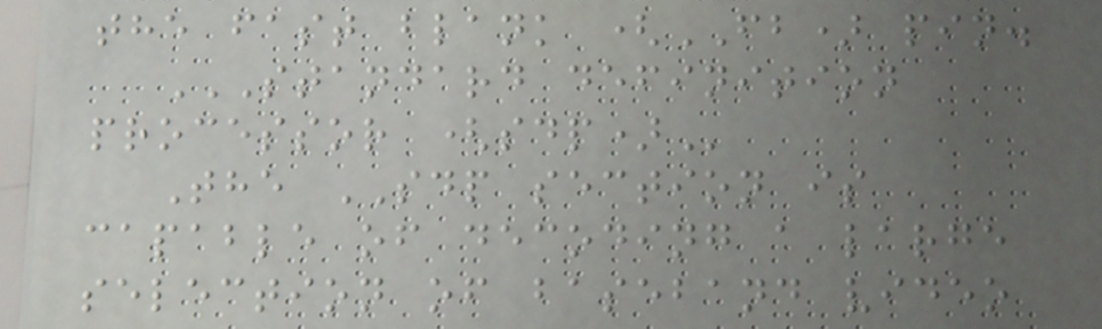the fast blank (FB) pin.
STANDARD DEFINITION
PROCESSOR (SDP)
The SDP section is
capable of decoding a large
selection of baseband video
